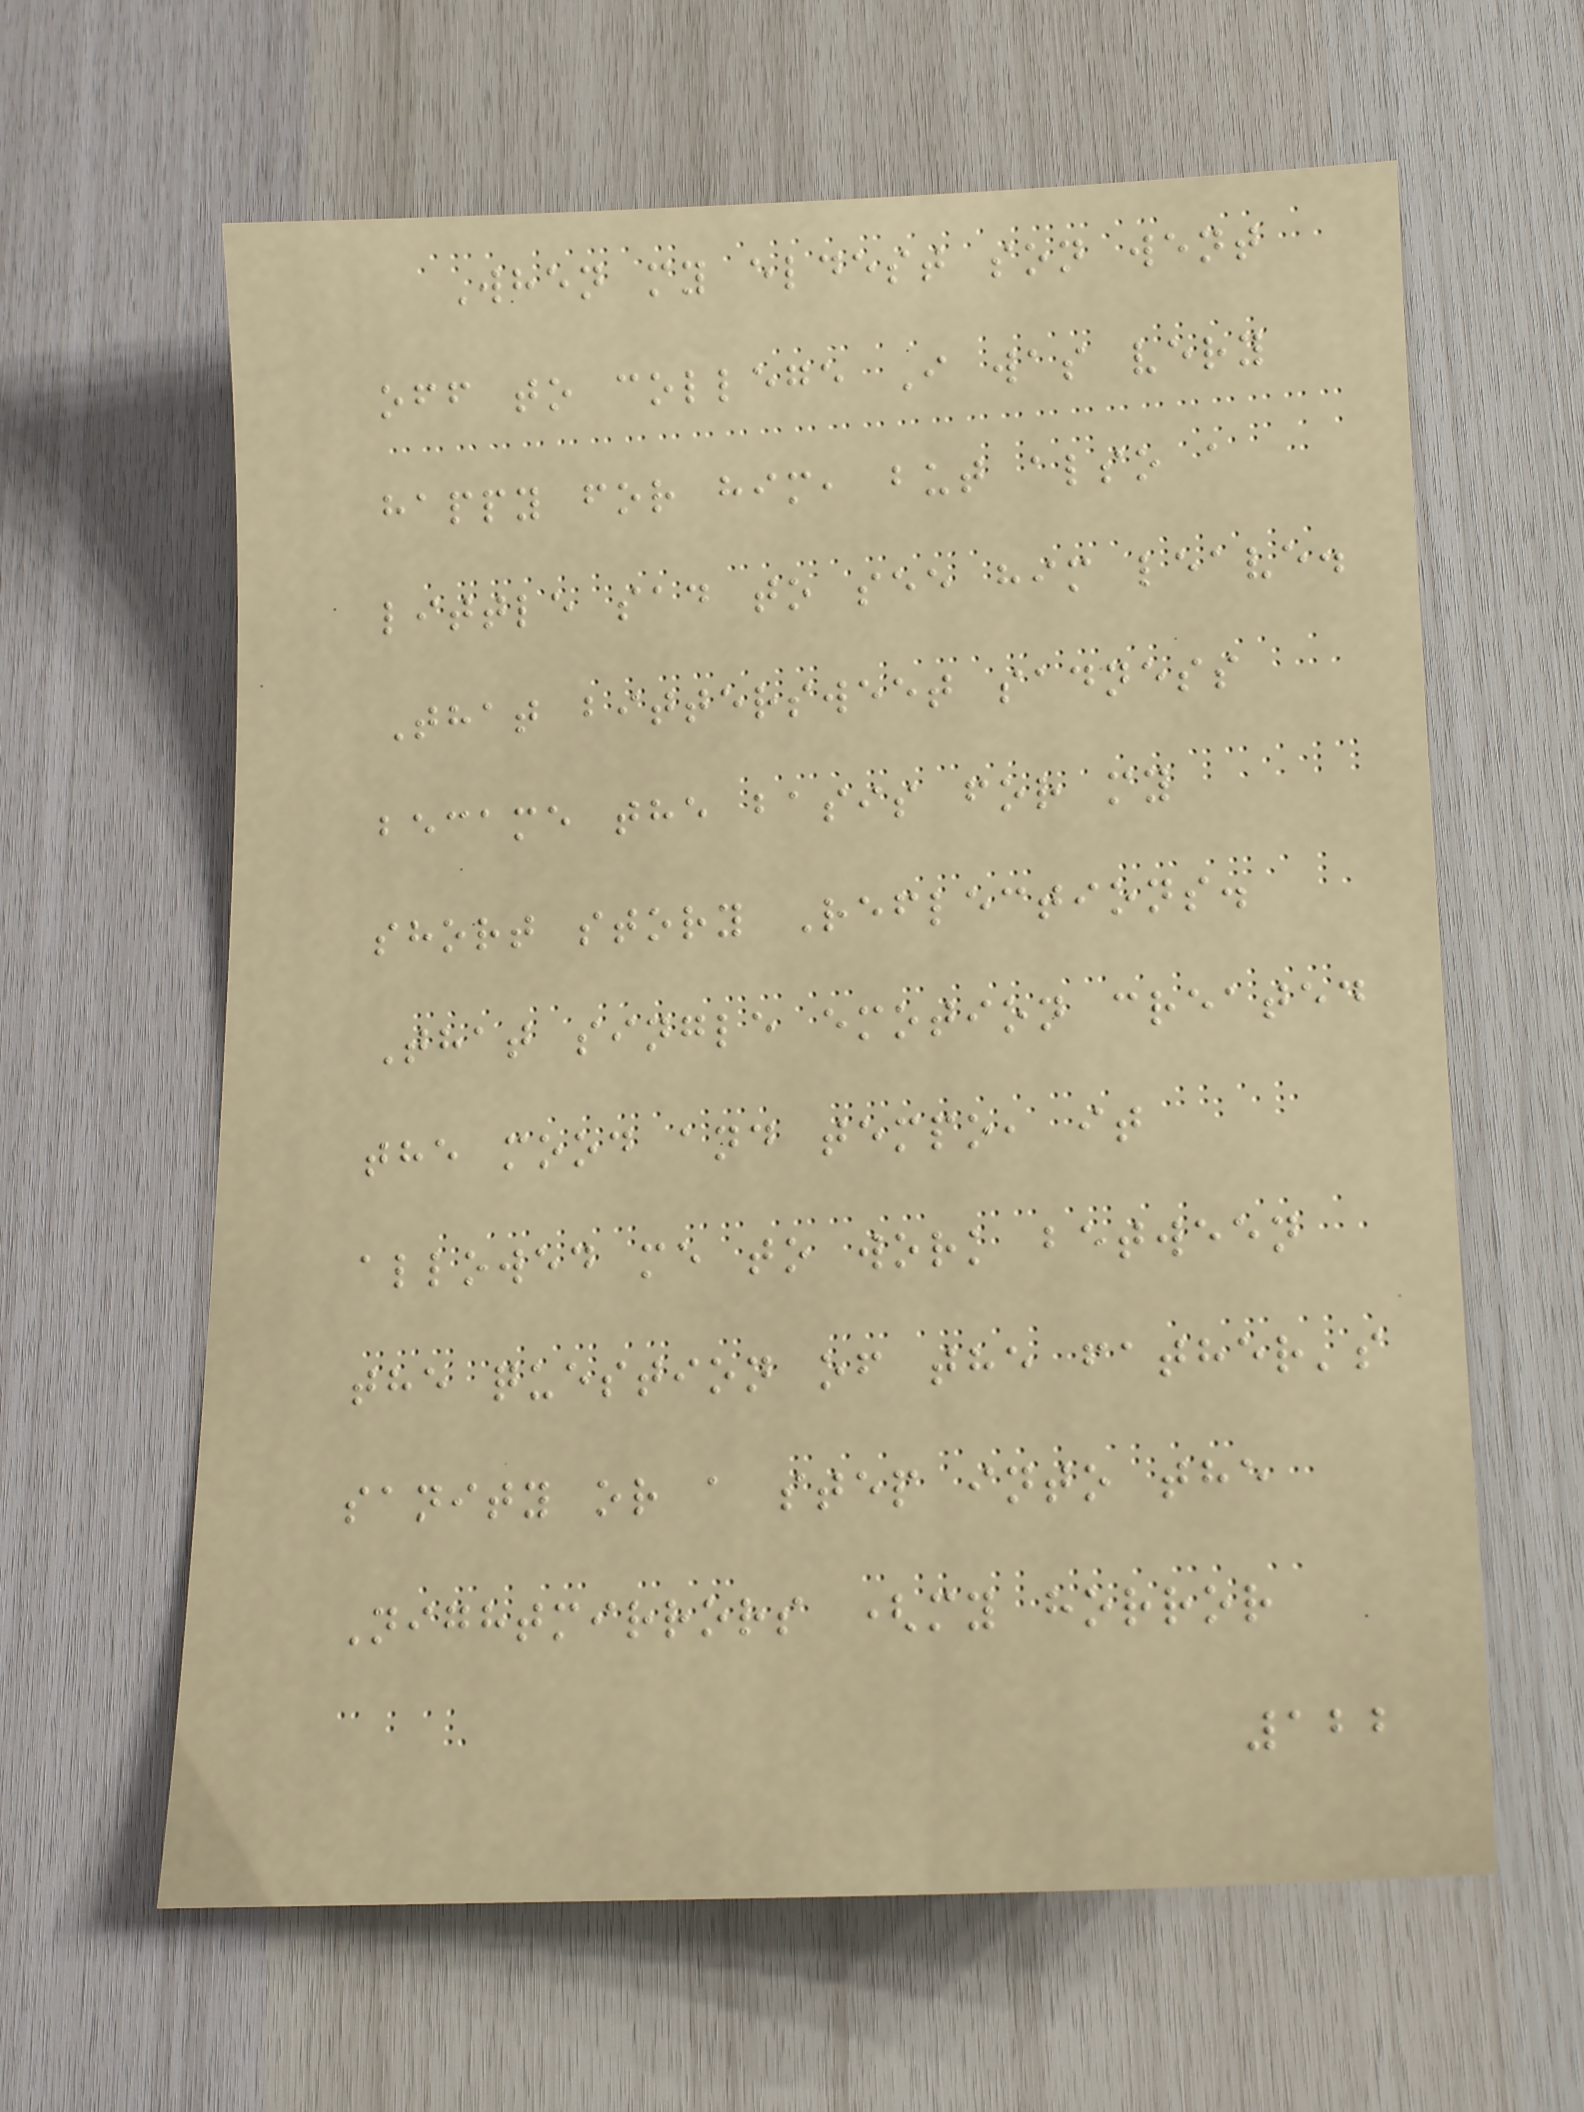When my eldest son went
off to college I was very
happy for him, but also a
little sad to see him leave.
That bittersweet sadness
became the basis for my
short story Reflections.
That single emotion created
the mood and tempo, it
allowed me to work between
the question of the father's
sanity or a step into the
Nightmirrors (my horror
122
